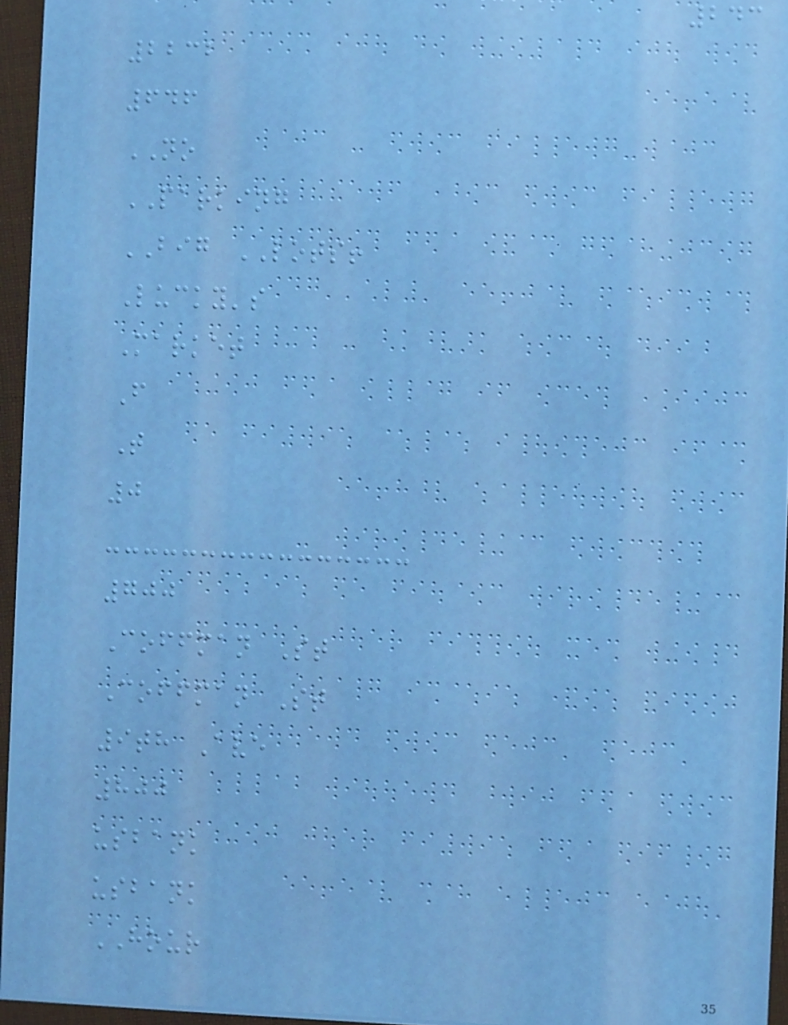243
2232
646
NO
PARKING
BIG LOTS!
Lucky's
Market
F
T
0
700
Coffman St
Coffman St
9th Ave
800
usbank
usbank
HOUR
